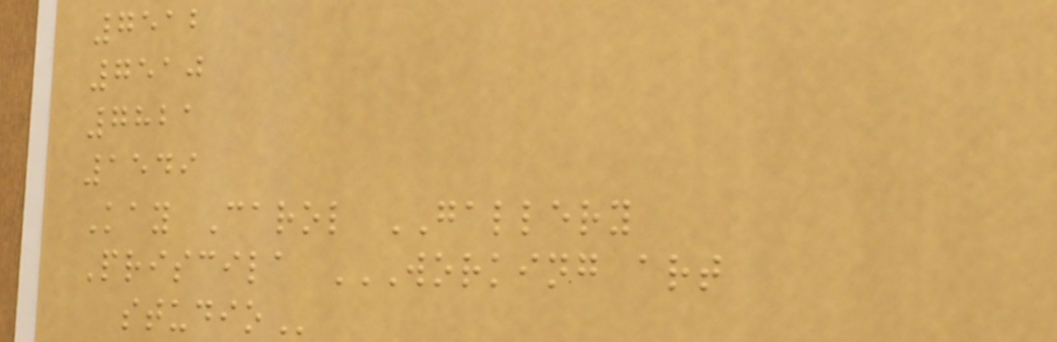7512
7510
7821
1549
Kay Carol GALLERY
Priscila WORKING ART
STUDIO
